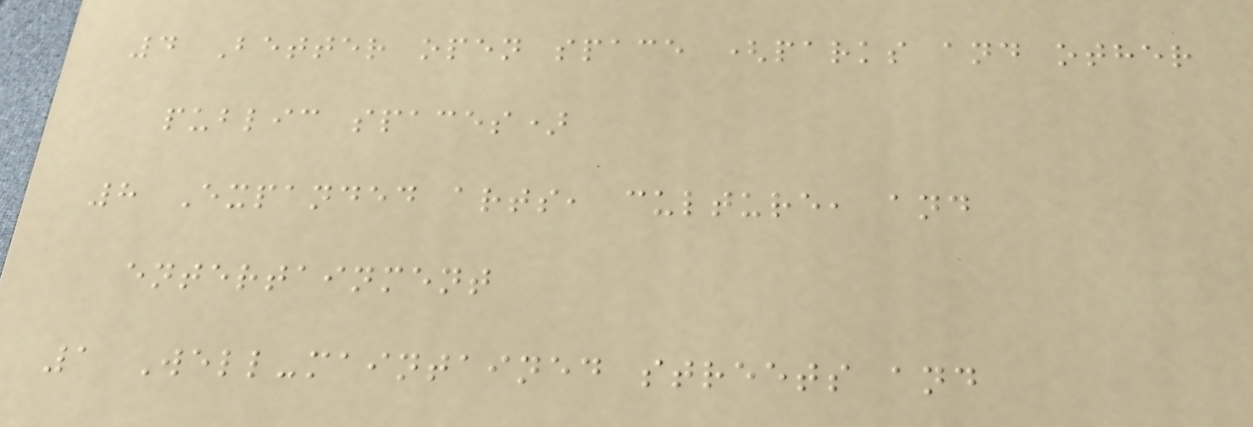4 Better open space (parks and other
public spaces)
8 Expanded arts, culture, and
entertainment
1 Well-maintained streets and
